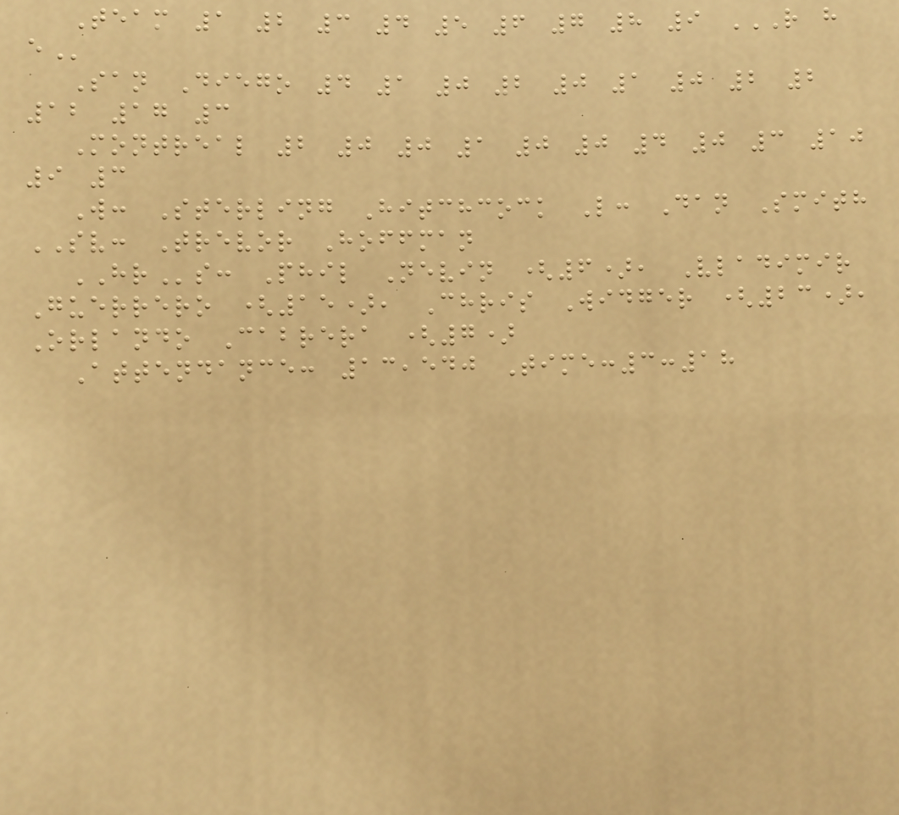Team 1 2 3 4 5 6 7 8 9 R H
E
San Diego 4 1 0 2 0 1 0 2 2
12 17 3
Montreal 2 0 0 1 0 0 4 0 3 10
9 3
W: Sterling Hitchcock L: Dan Smith
SV: Trevor Hoffman
HRs: Phil Nevin (6), Vladimir
Guerrero (15), Chris Widger (23),
Orlando Cabrera (7)
Attendance: 13,540 Time:3:18
